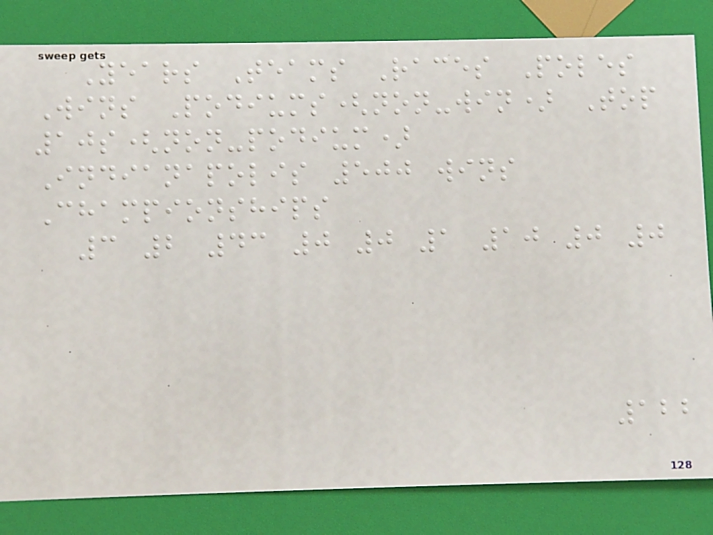Years Teams Races Poles
Wins Podiums(non-win) Top
10s(non-podium)
Indianapolis 500 wins
Championships
3 2 43 0 0 1 10 0 0
122
